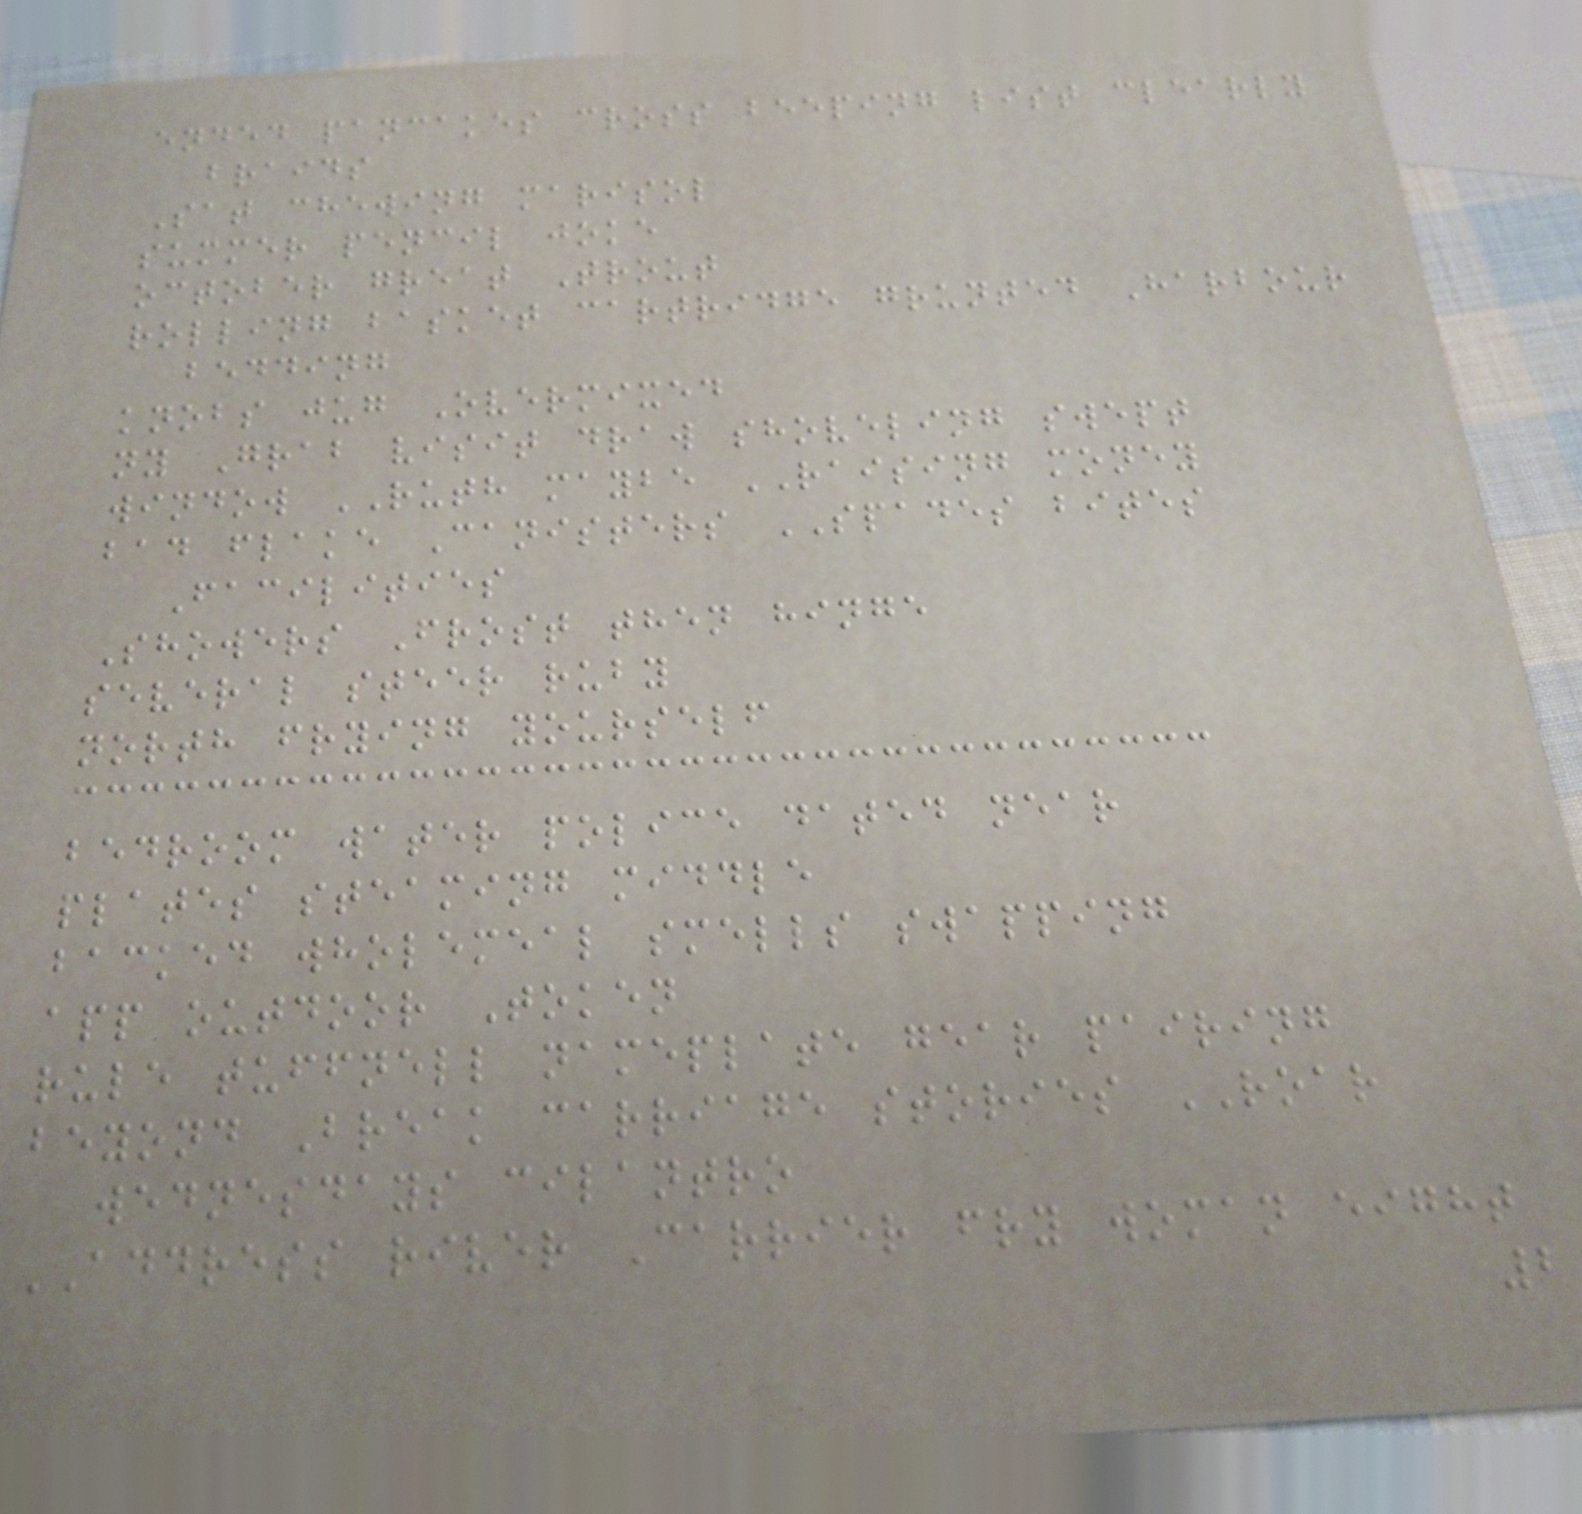ended pancakes cross beeping list clearly
braids
Sat chewing marisol
summer pencil joke
october great Trout
rolling basket cartridge grunted Harbour
bedding
knobs jug Overmixed
ny Grab visit draw shoveling swept
window RUTH maybe RAISING money
bad flake Canisters SPADES bites
Facilities
Showers Frost then hinge
several steer ruby
north frying yourself
bedroom water police dated near
plates steaming middle
backed wholemeal smells swapping
app outdoor Token
rule tuffnell nameplate gear pairing
beyond Break carriage stories ROAR
wednesdays cilantro
ADDRESS river Carrier fry woman eight
2
